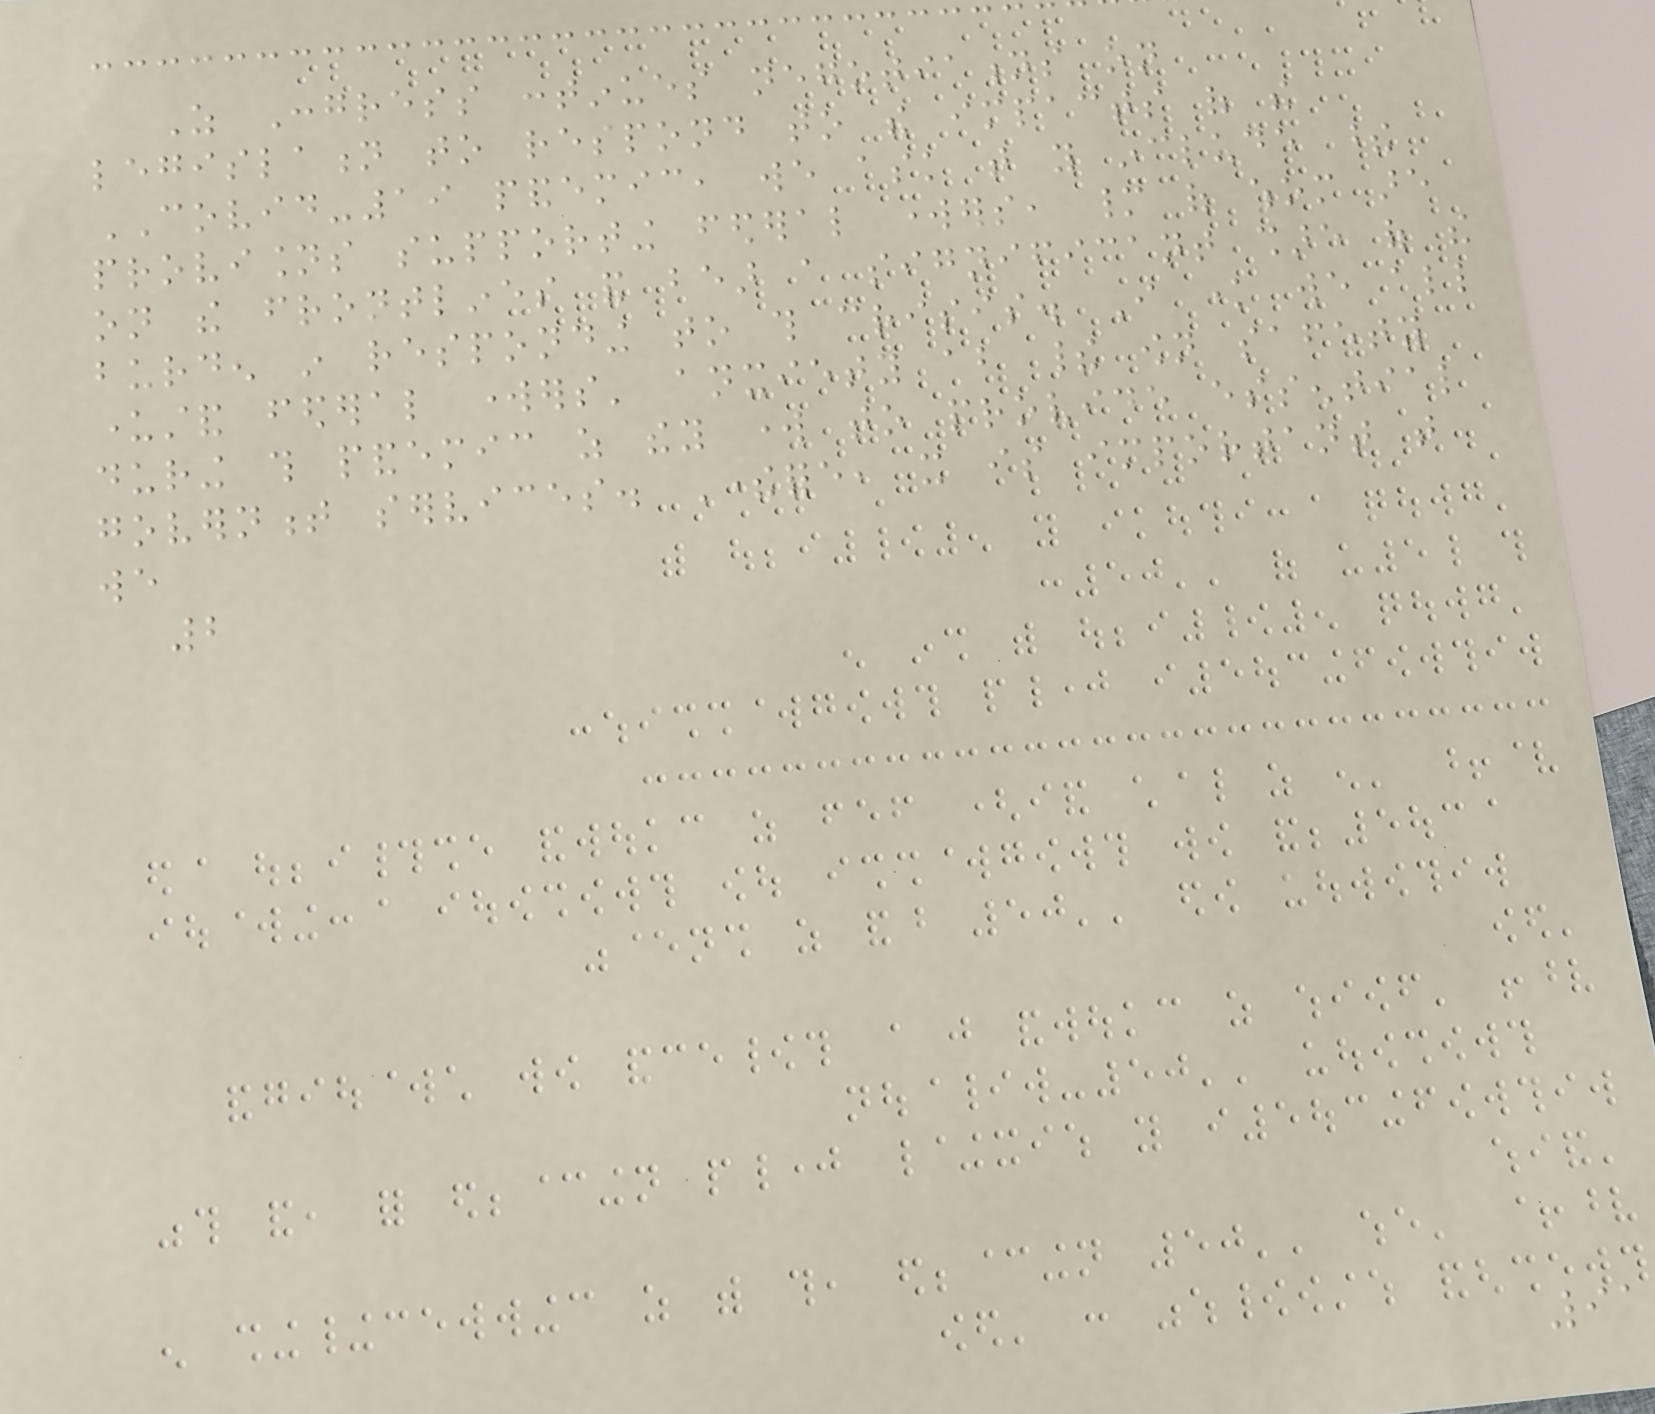As Congress continues negotiations on
legislation to respond to the impacts of the
COVID-19 pandemic, we ask that you include these
provisions supporting federal workers, many of whom are
on the frontlines and bear a significant share of the
burden in responding to this crisis. I know we all
understand federal workers' anxiety about their own safety
during this pandemic as they work to provide essential
government services. Therefore, it is important that
we
2
91
